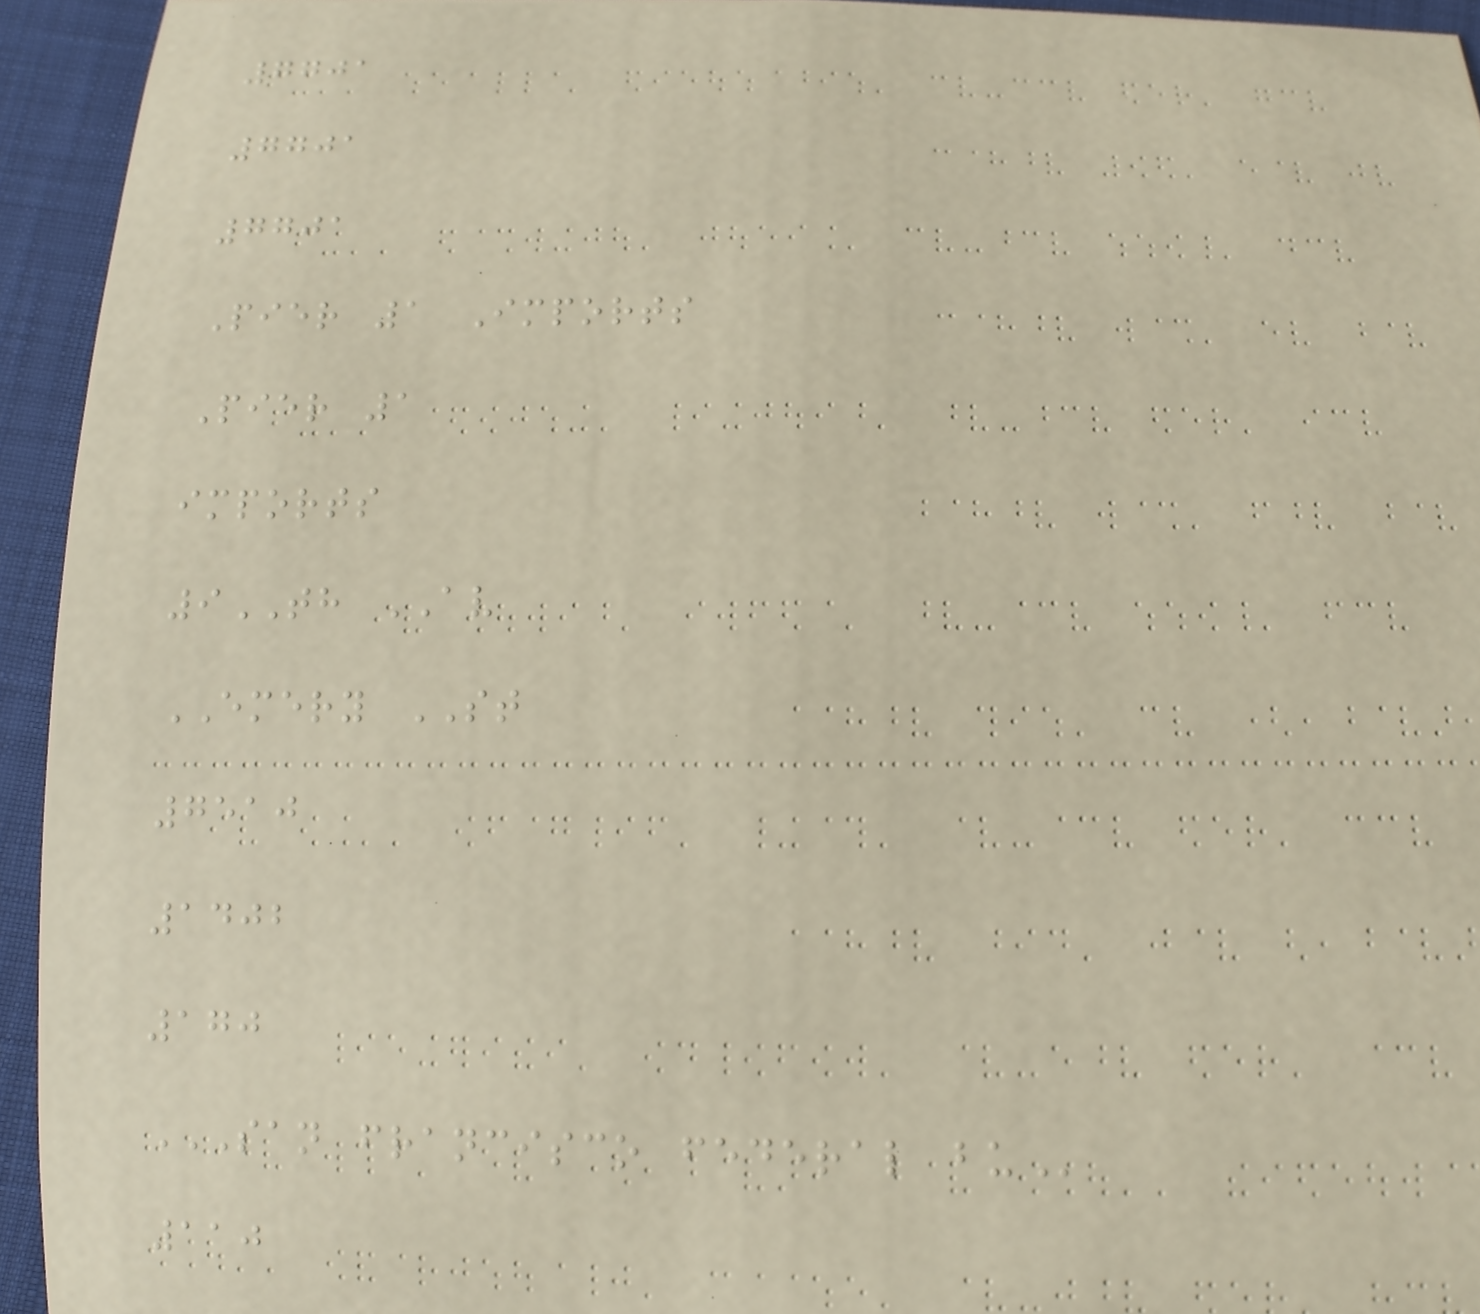7701
7701
7701
Pier 1 Imports
Pier 1
imports
9TH AV
EMERY ST
7510
1402
170
SAN FRANCISCO FEDERAL BU
110
